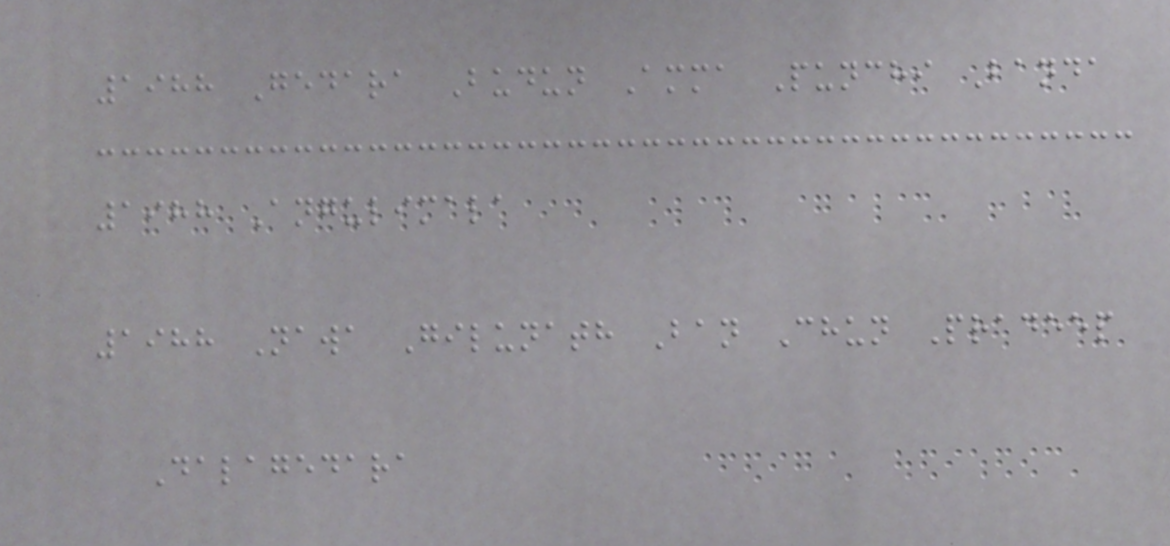1988 Gedara Budun Amma Punchi Banda
1988 Angulimala
1988 Nawa Gilunath Ban Chun Pradeep
Dalagedara
